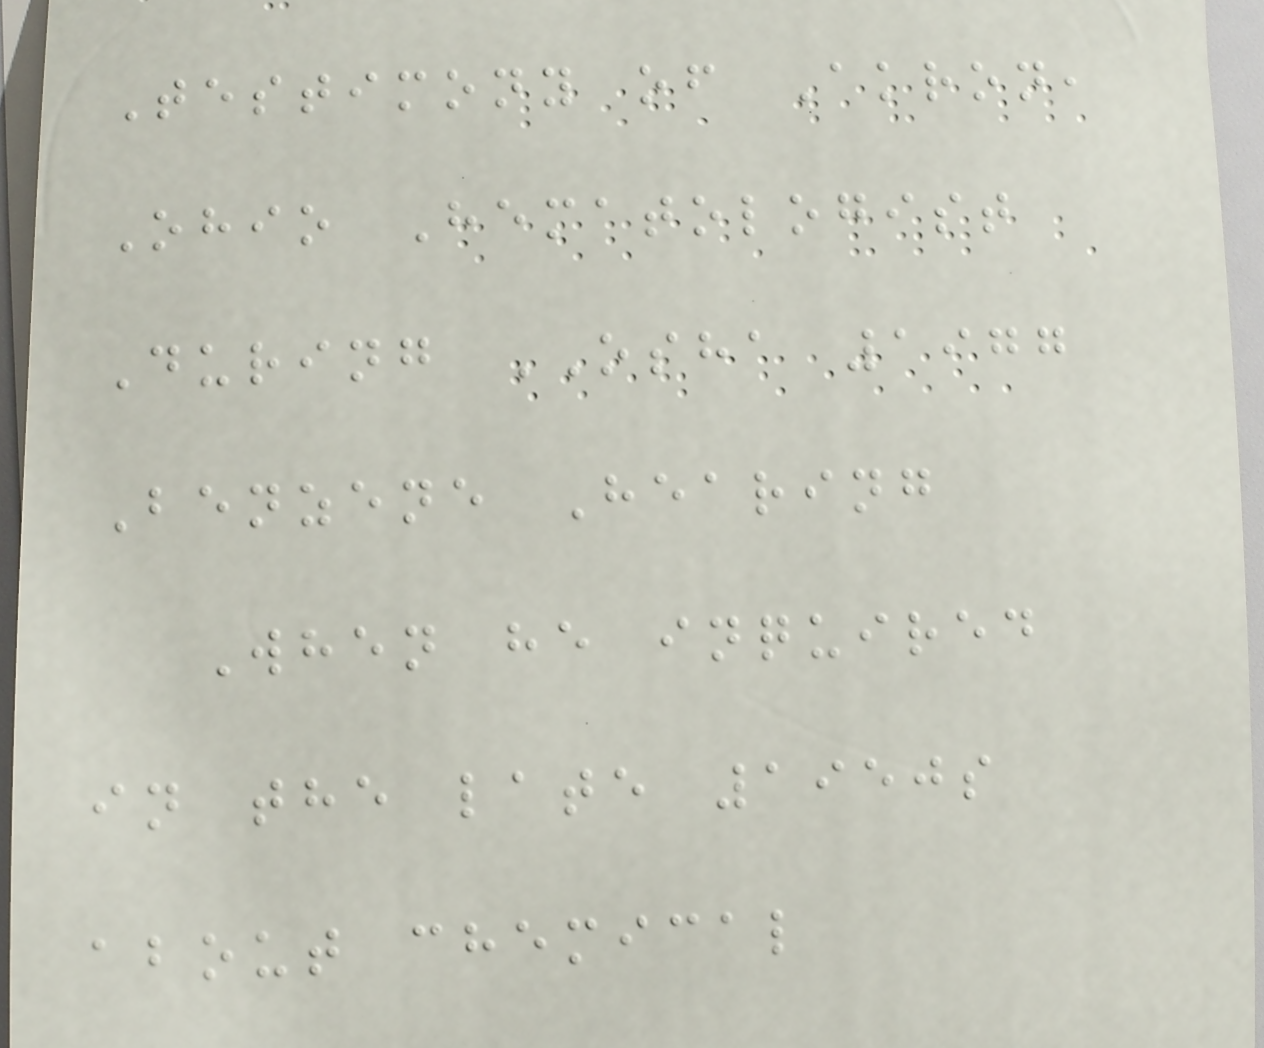Testimony of Akron,
Ohio Hematologist
During OSHA 1977
Benzene Hearing
When he inquired
in the late 1950s
about chemical
